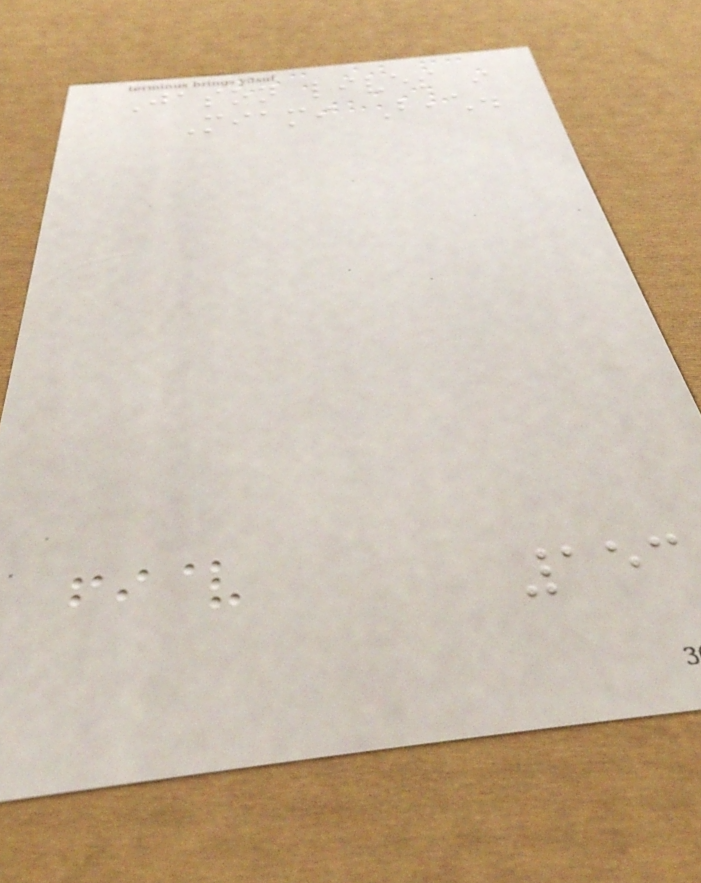Jason lives in
Miami Beach.
153
